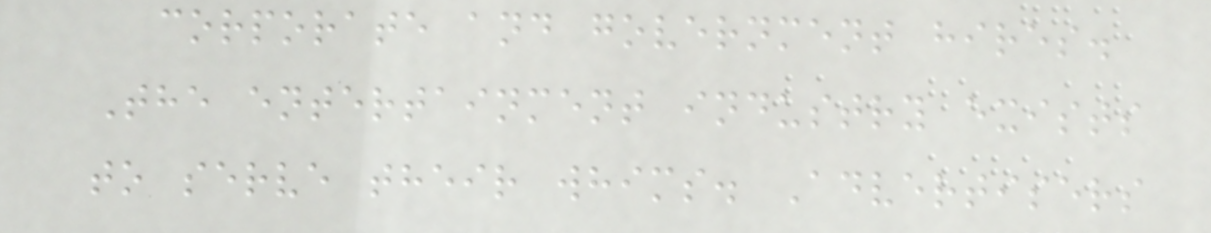corporate and government hires.
The entertainment industry exists
to serve their whims. Advertisers
